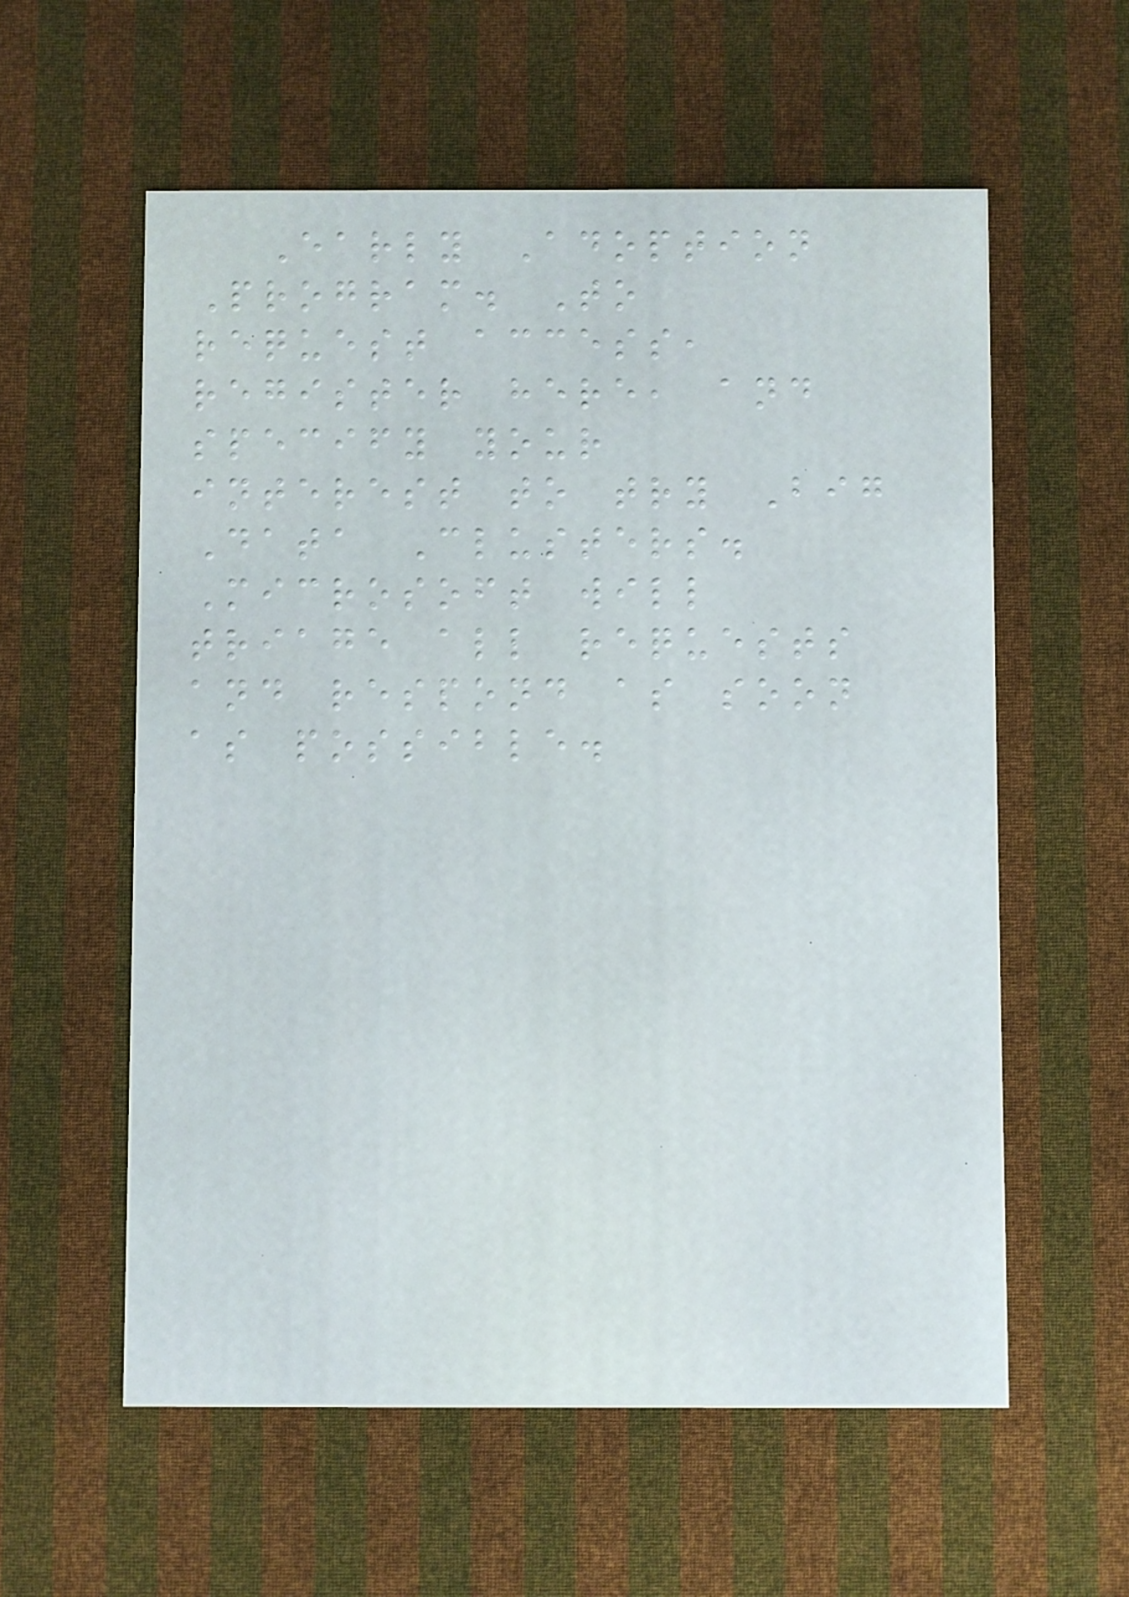Early Adoption
Program. To
request access,
register here, and
specify your
interest to try Big
Data Clusters.
Microsoft will
triage all requests
and respond as soon
as possible.
